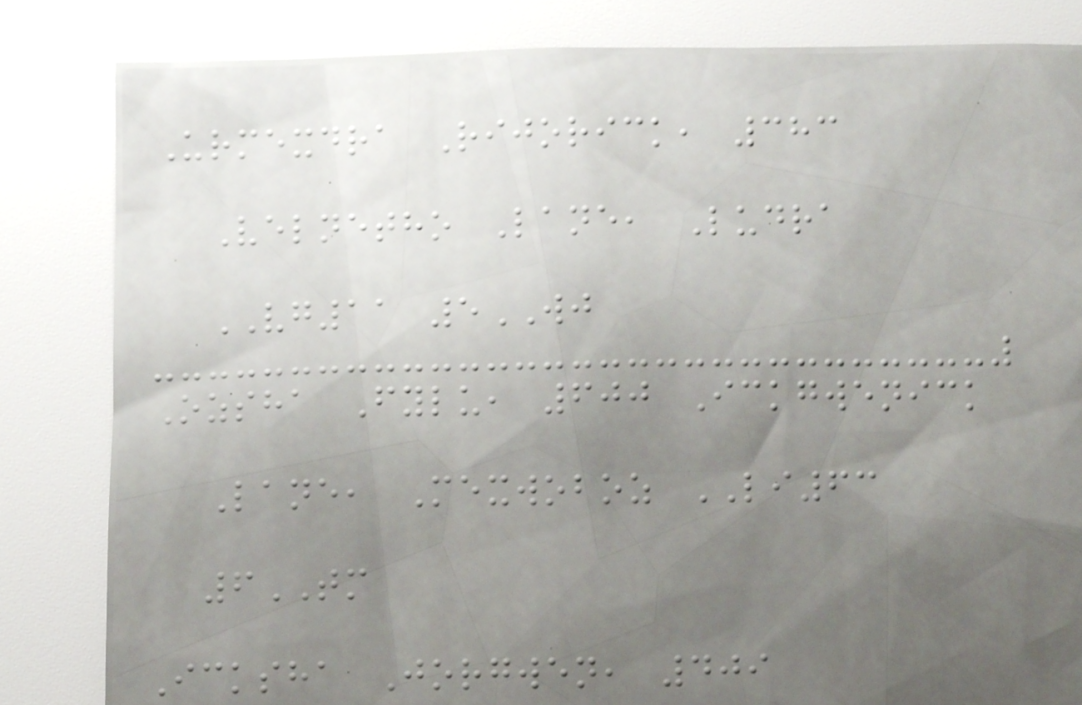Urmexdra Rijorick, 383
Velnetho Lane, Ludra
VG11 5WJ
Ozsha Fylu, 600 Ickgwenick
Lane, Mexwoboz LI63
6TM
Icksha Jorgwen, 409
